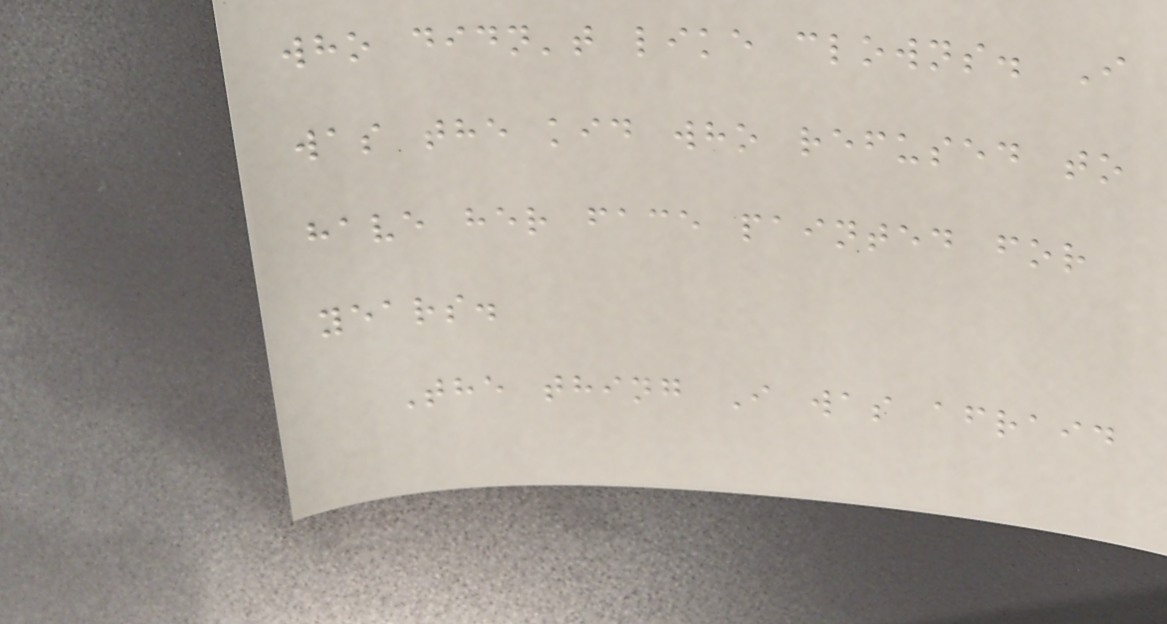who didn't like clowns. I
was the kid who refused to
have her face painted for
years.
The thing I was afraid
